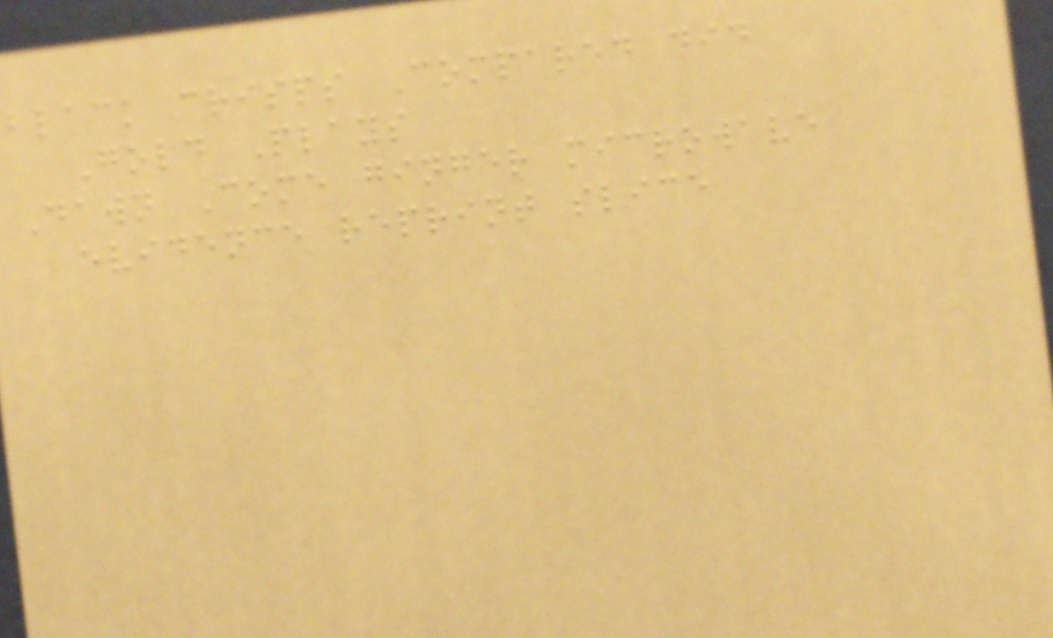black crisps Compared did
Gold Plays
Dawn Come ginger microwave
evidence reprint slice
